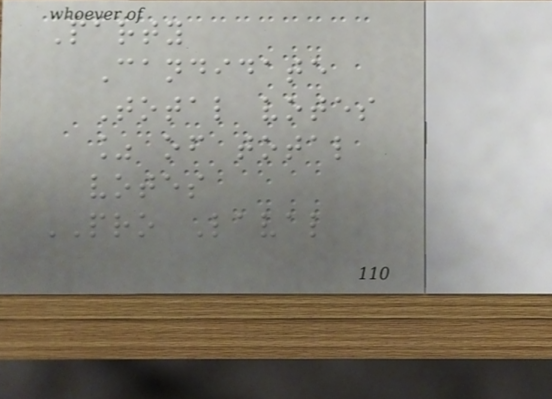Party
Candidate
Total votes
% of total
votes
PRO Laval
